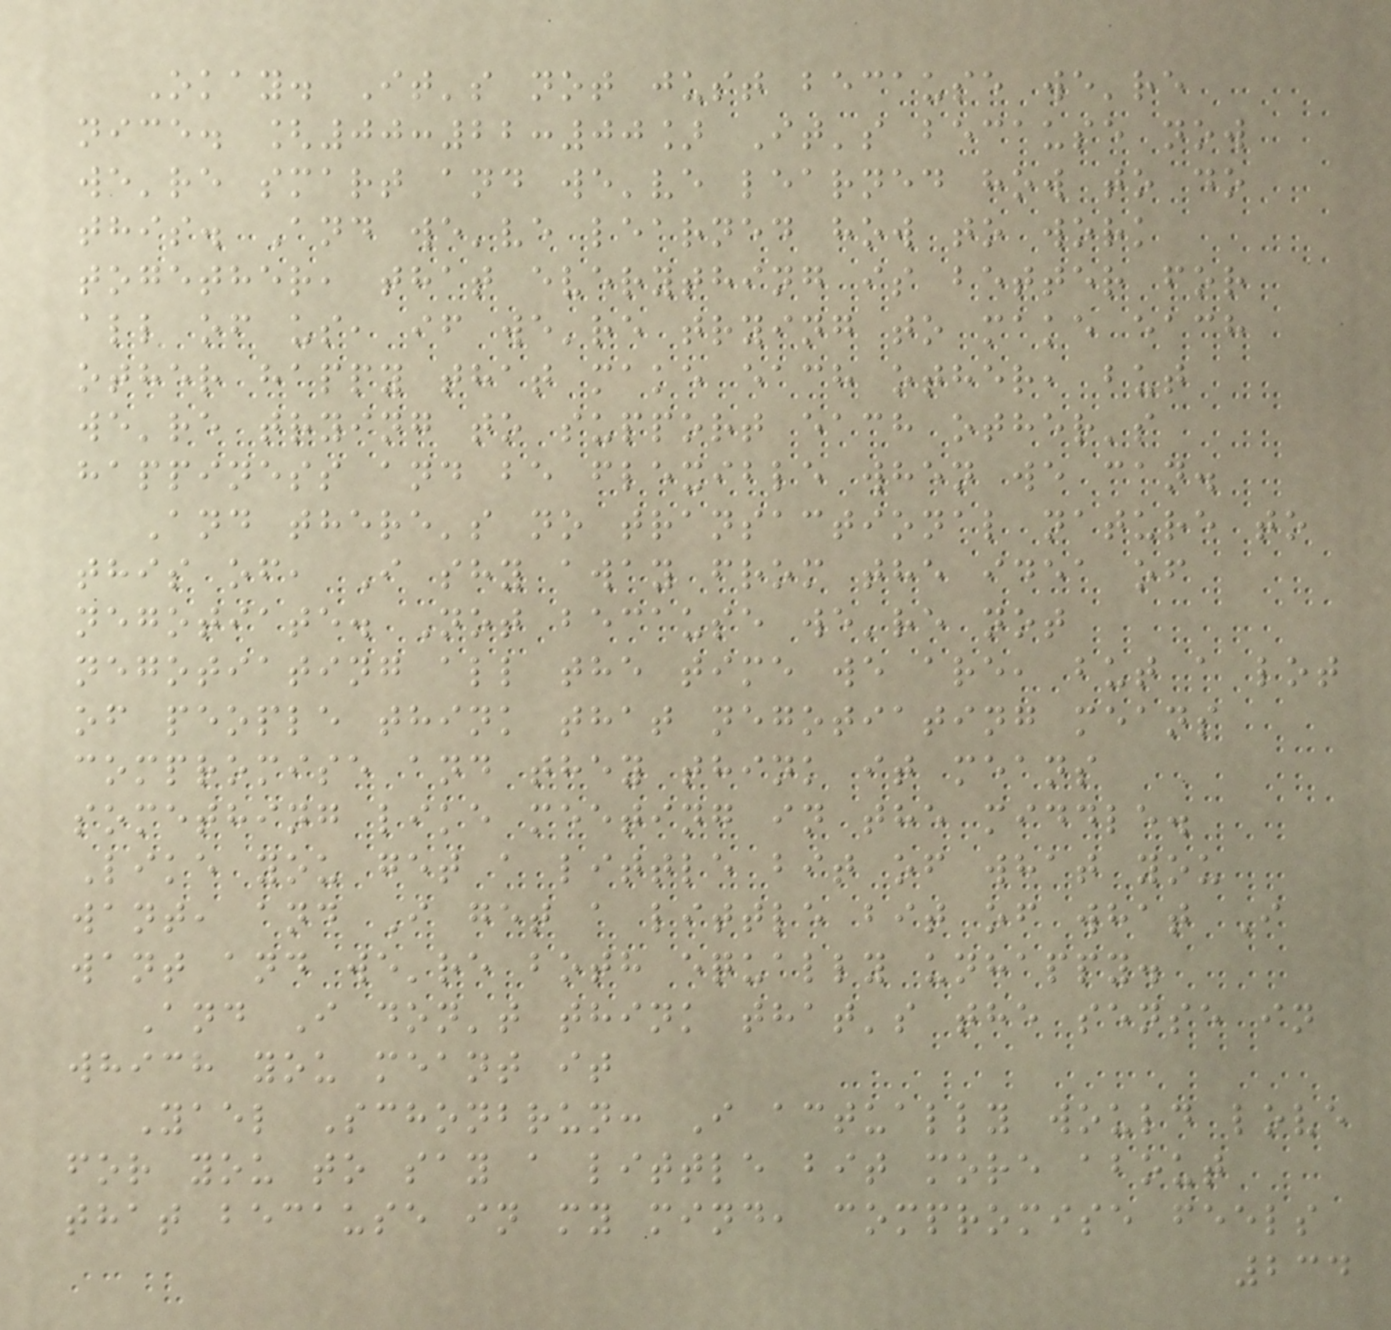Okay. It's not just because we're
nice. [00:22:00] It's because now
we're smart and we've learned how to do
this. And we've learned how to work
together, that everything is better for
all of us, if we're trying to make each
other happy that make each other, but
we're trying to support each other's
happiness and be flexible when we can.
And there's no transactional nature to
this of, I shy away from the idea of
negotiate. Not because we're not
negotiating all the time we are, but a lot
of people think that negotiating means
compromise and they think it means
something like meeting in the middle.
Like you get a little bit of what you
want, and I get a little bit of what I
want and we're both equally unhappy.
And I don't think that's the sense in
which you meant it
Yael Schonbrun: I actually would love
for you to say a little bit more about
that because in my mind, compromise feels
234
